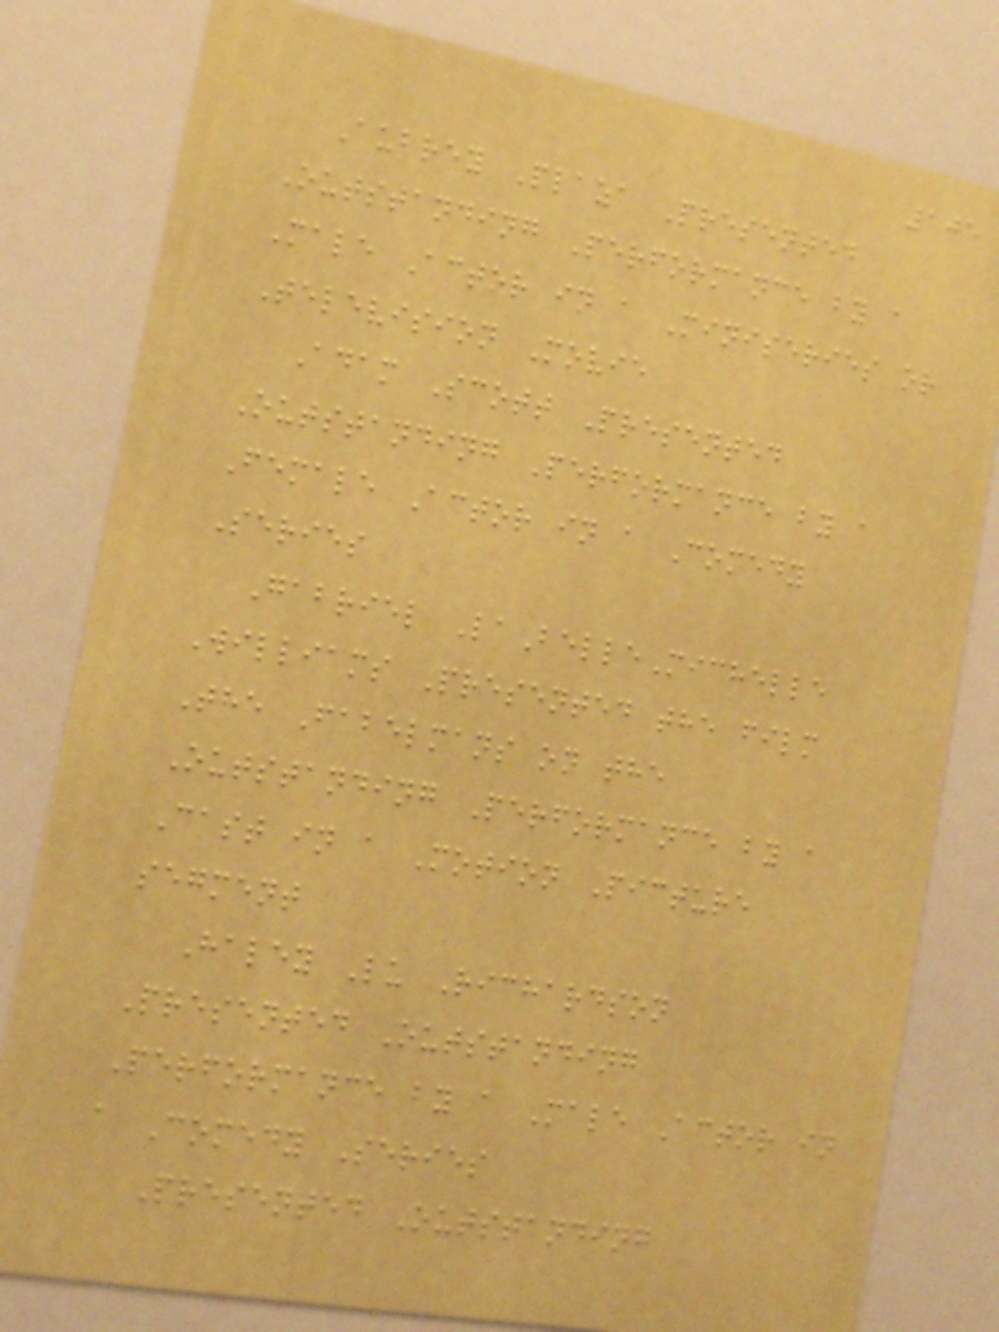105
Aubrey Plaza Presented
Outstanding Performance by a
Male Actor in a Miniseries or
Television Movie
Adam Scott Presented
Outstanding Performance by a
Female Actor in a Comedy
Series
Gabriel LaBelleMichelle
Williams Presented the film
The Fabelmans on the
Outstanding Performance by a
Cast in a Motion Picture
segment
Haley Lu Richardson
Presented Outstanding
Performance by a Male Actor in
a Comedy Series
Presented Outstanding
